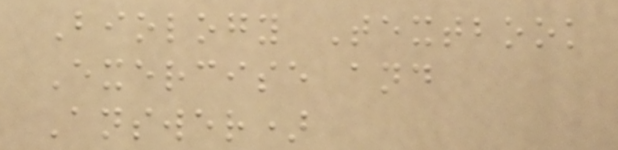Biology Textbook
Exercise and
Answer)
